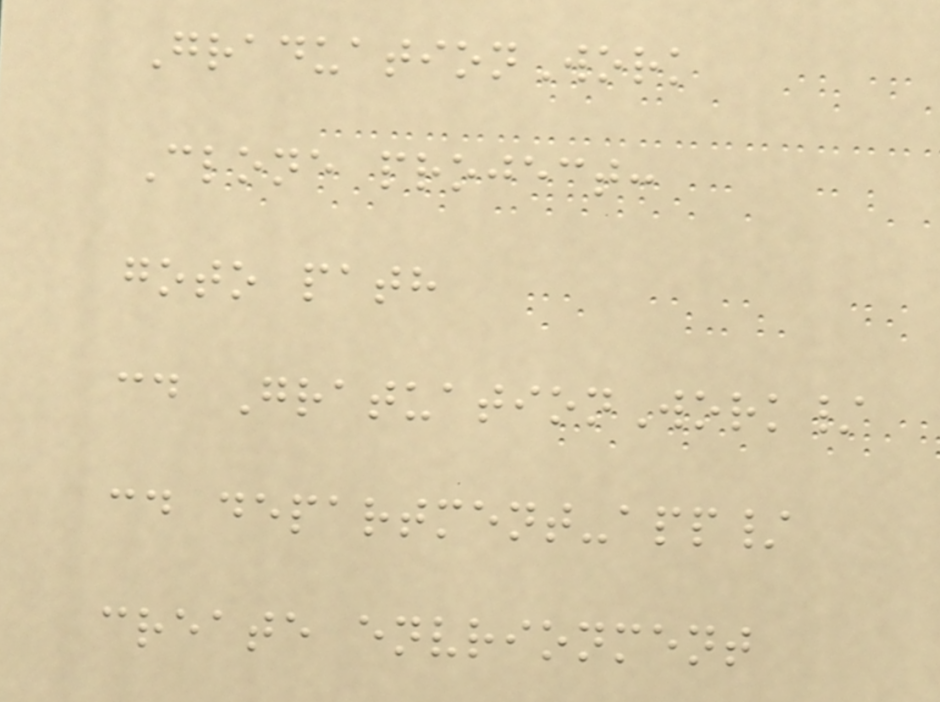GraduationWork
Clone project:
goto path
cd GratuationWork/
cd department-app/
create envrionment
